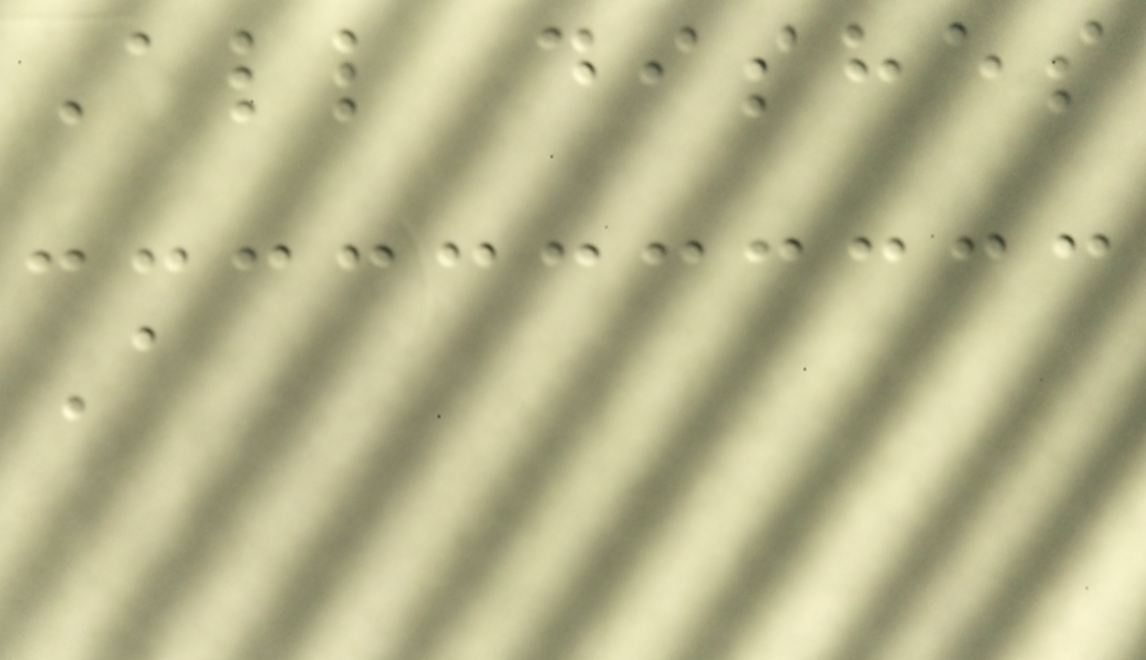All dishes
A
